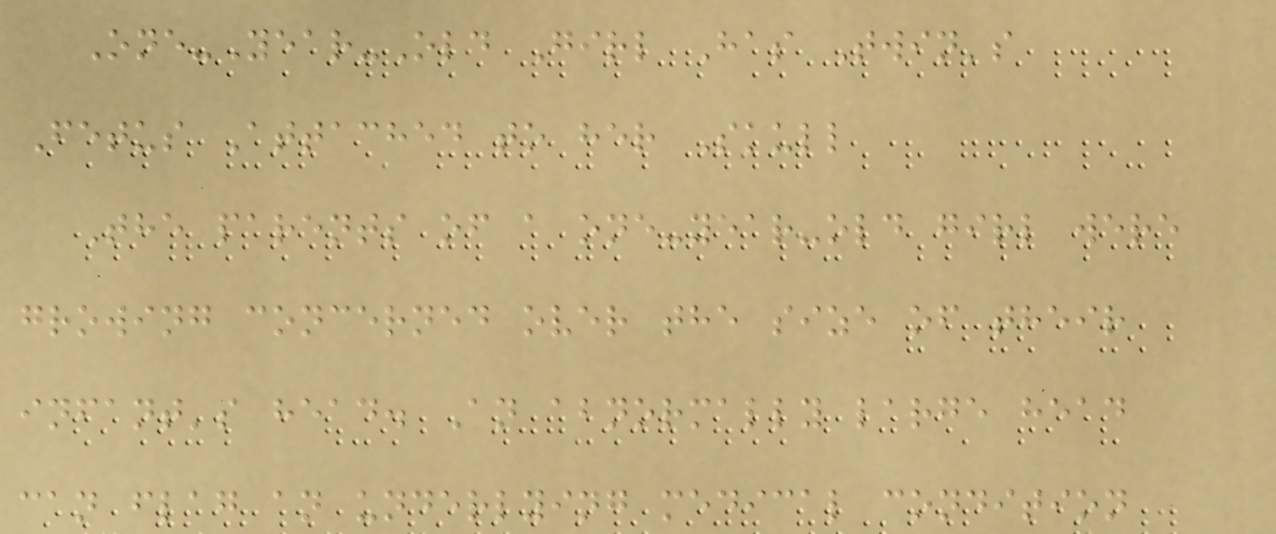One-Year-Old Girl Has Twin's
Fetus Attached to her Skull
The parents of a one-year-old girl were
growing concerned over the size of their
infant's head. An abnormally large head
can flag an underlying medical condition
